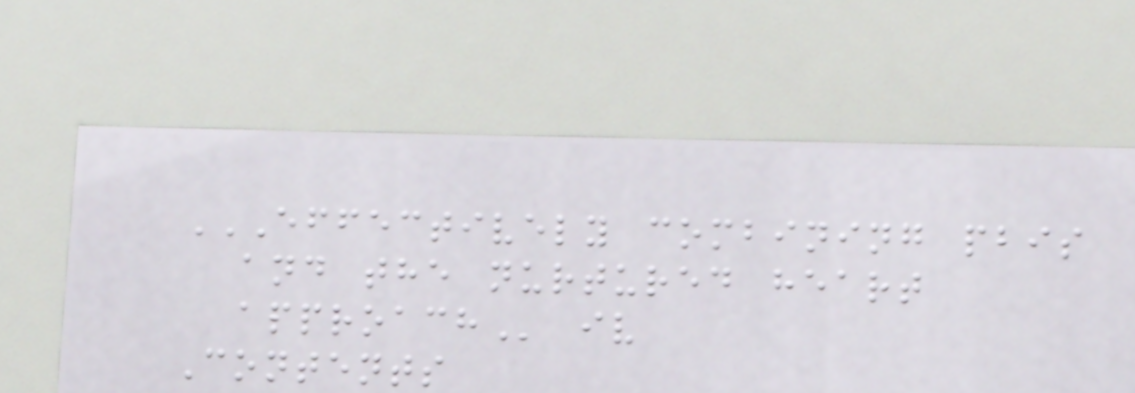EFFECTIVELY COMBINING PBIS
AND THE NURTURED HEART
APPROACH iv
Contents
